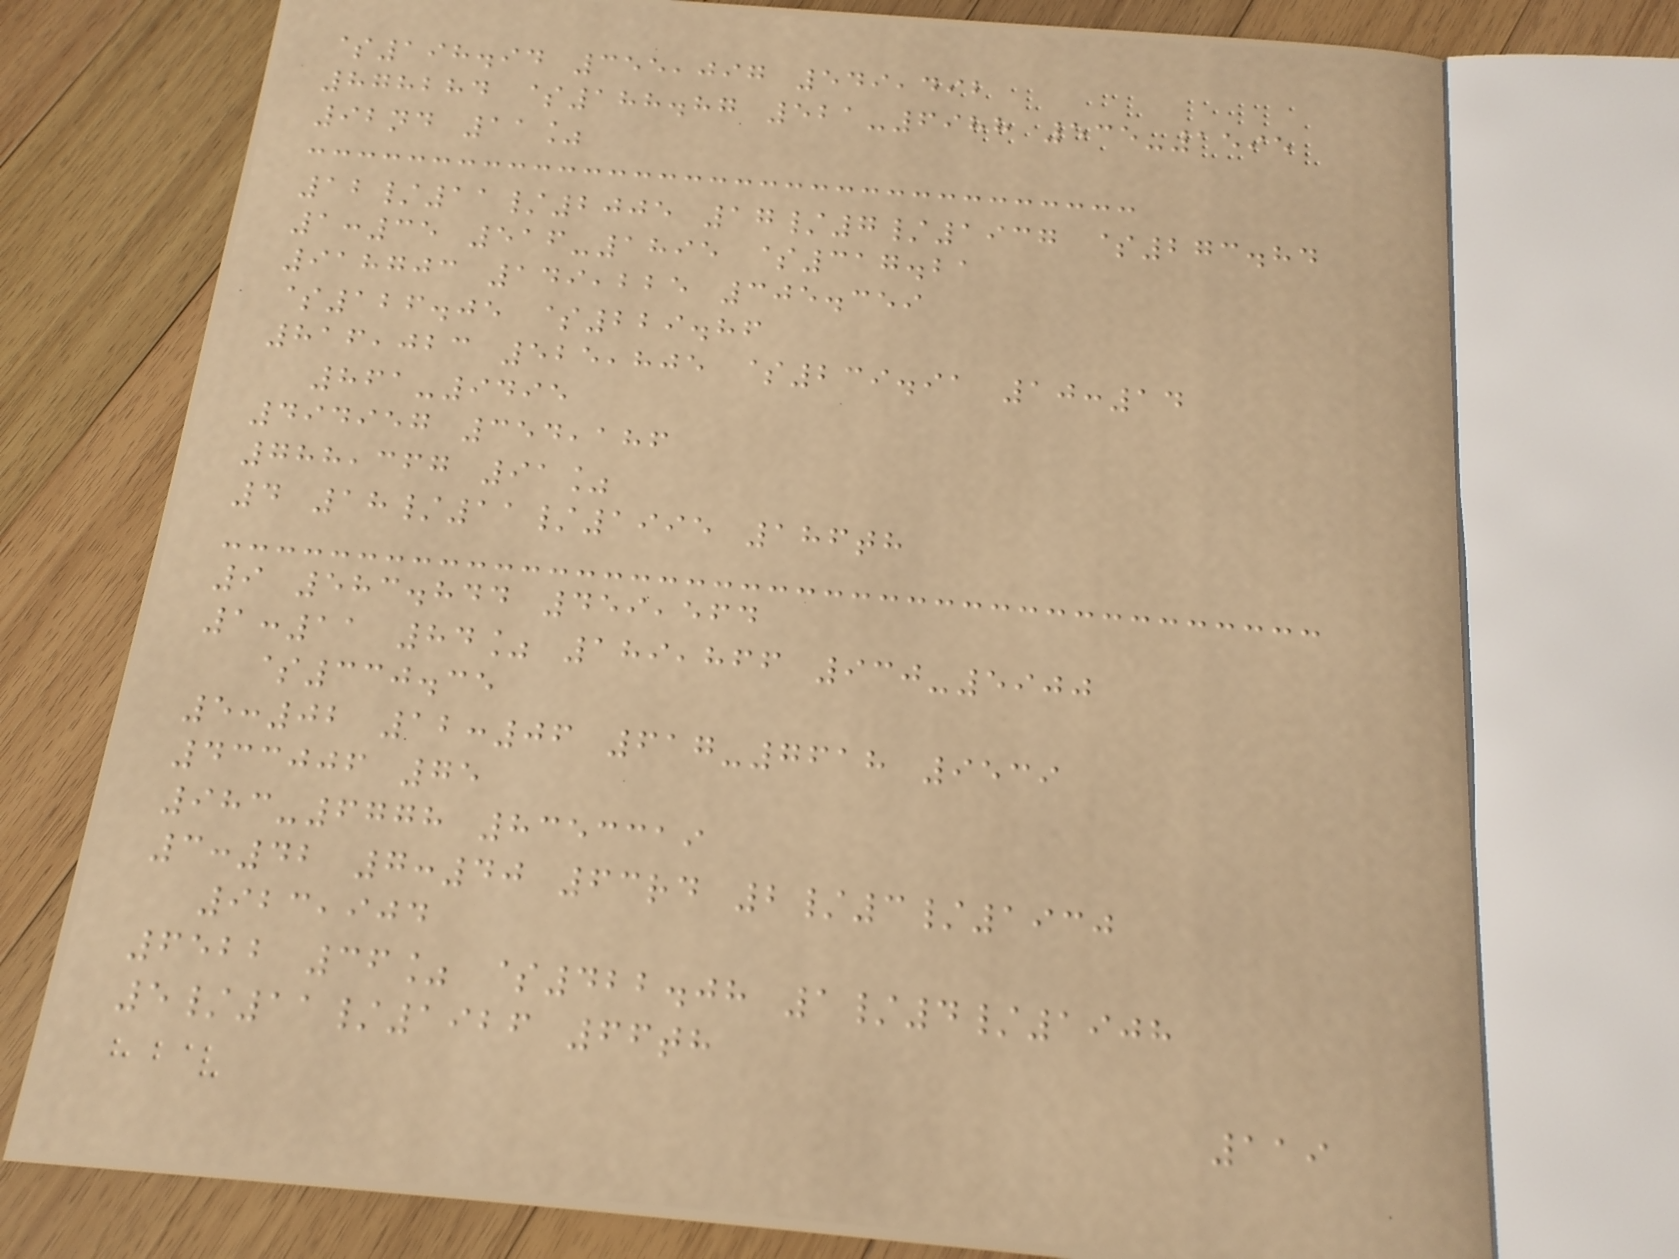$198.94 355,097 549,492
878284 $188.87 521-6988 535-1595
92nd 11%
12/11/2005 17/7/1937 $273.84
1:35 516-1895 $317.21
918703 149,225 305.359
$126.05 $229.86
816,023 525,805 $239.91 10:14
861-9495
494957 354,186
788,367 91%
4 18/11/1995 186th
9 583.844 459,564
1:11 84% 189,866 930-5900
$330.35
5:02 12:06 617-7618 9539
433006 75
983-6778 8353319
3:42 7:40 63rd 2/3/1930
923,904
6522 36% $422.08 1/4/1908
5/11/1926 66th
119
